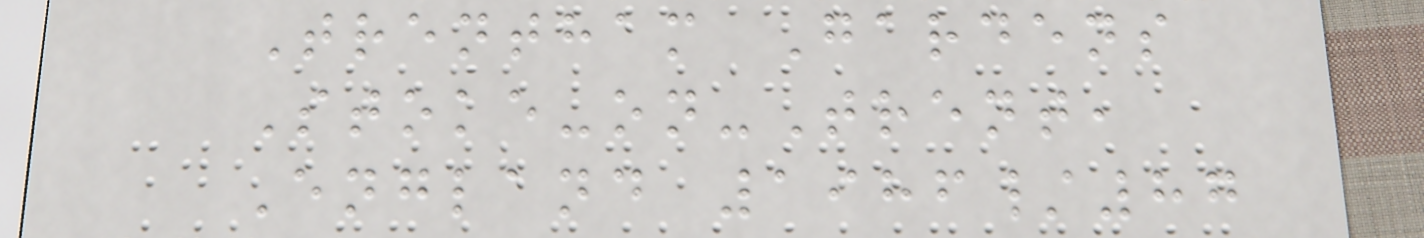Trentham Gardens
Stoke-on-Trent,
England 1986/87
